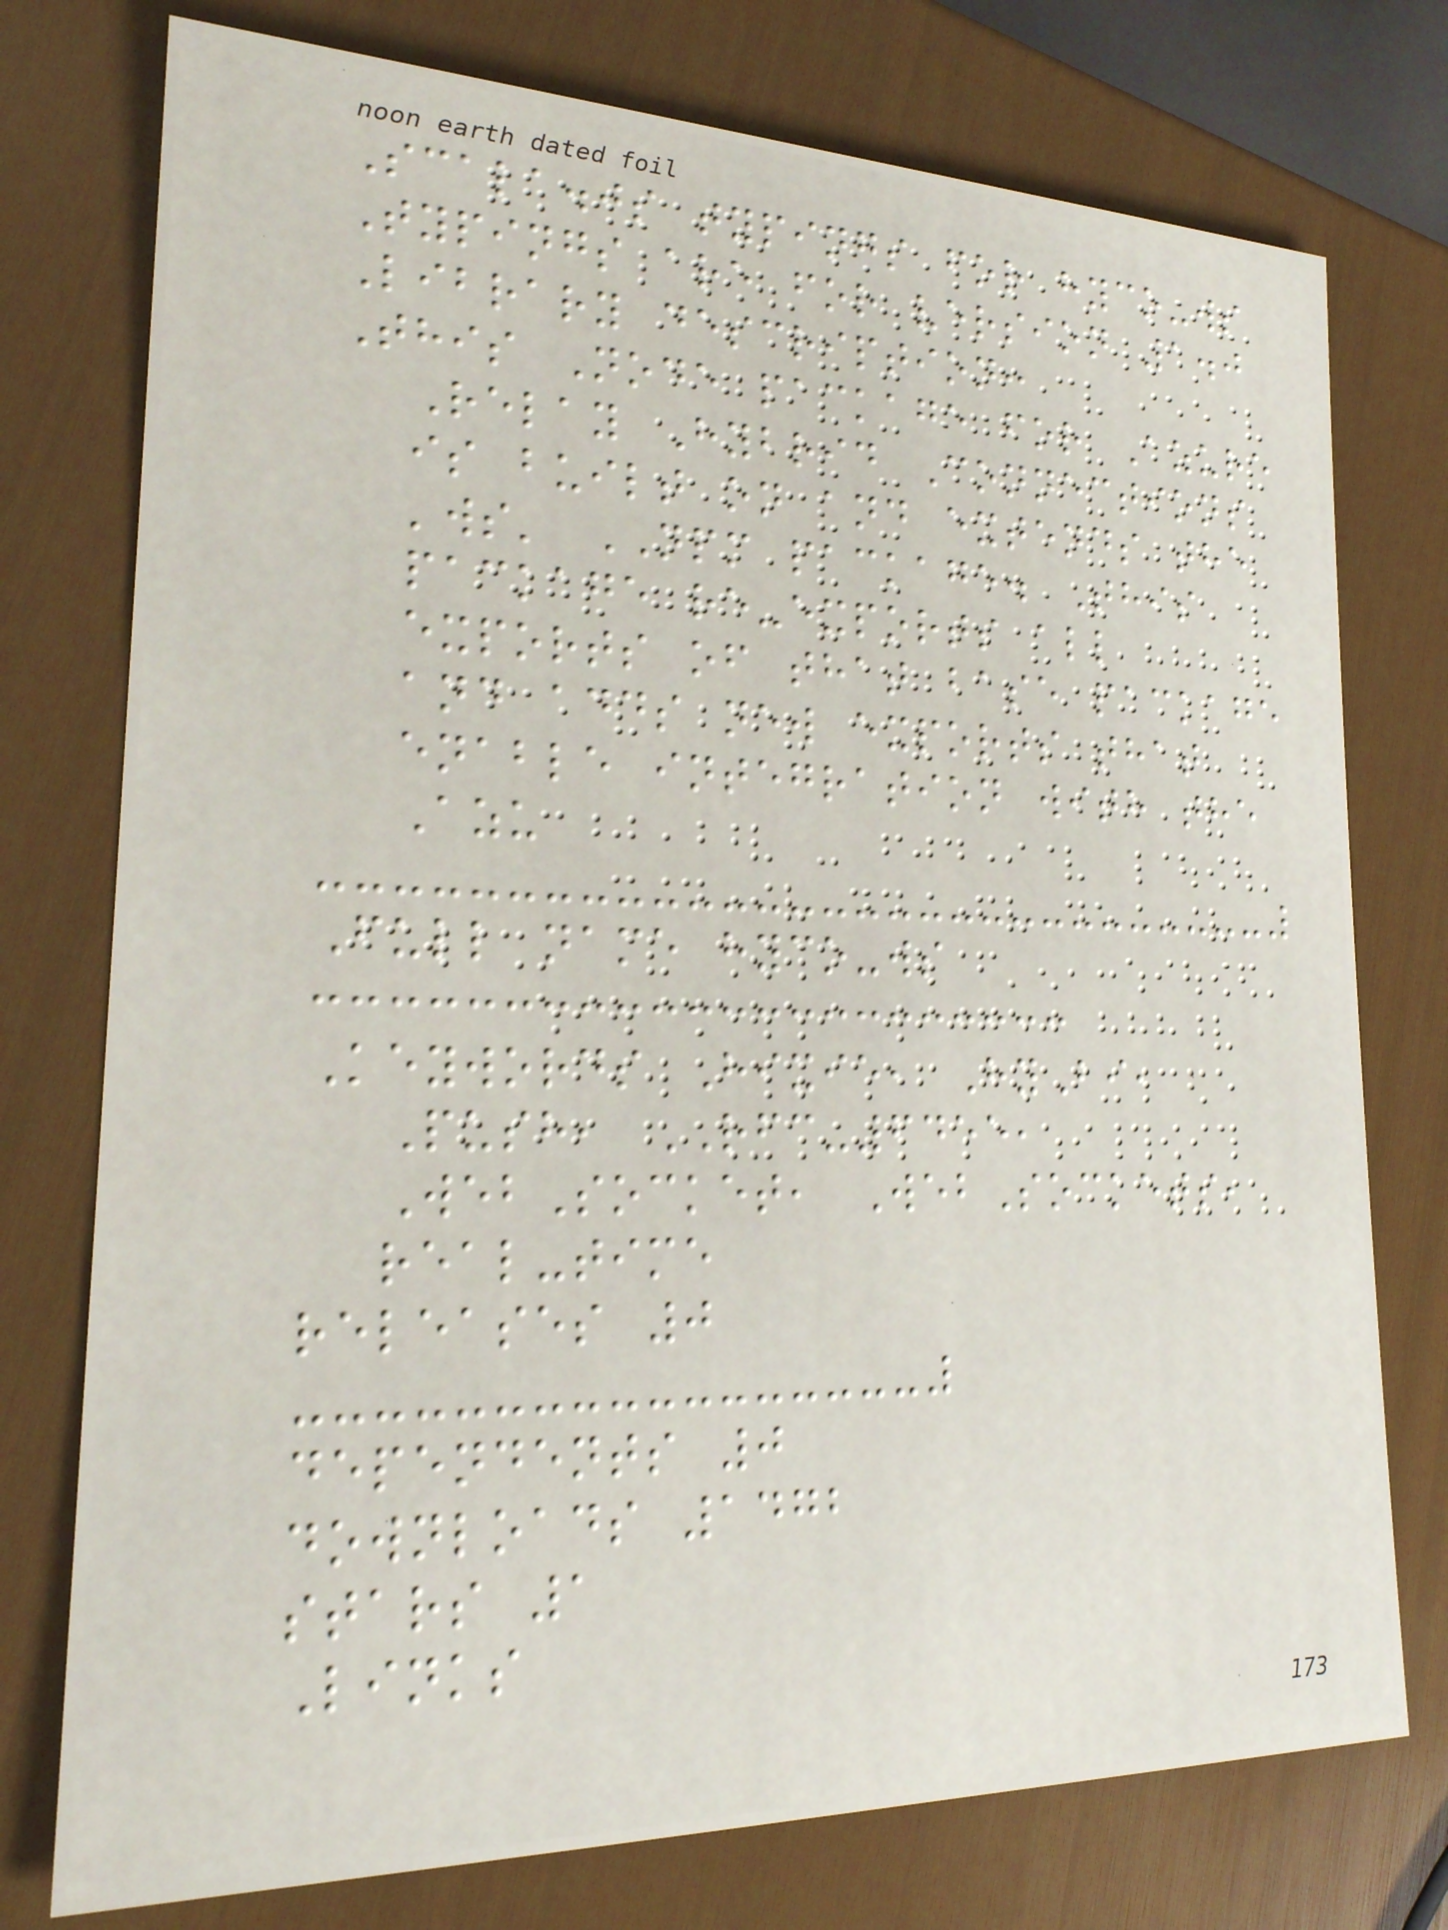Scala.js typings for hyco-ws
Typings are for version 1.0
Library description:
This Node package for Azure
Relay Hybrid Connections
is built on and extends the
'ws' NPM package. This
package re-exports all
exports of that base package
and adds new exports that
enable integration with the
Azu
Full name hyco-ws
Keywords Hixie, HyBi,
Push, RFC-6455,
WebSocket, WebSockets,
real-time
releases 0
dependents 0
downloads 1472
stars 1
Links
